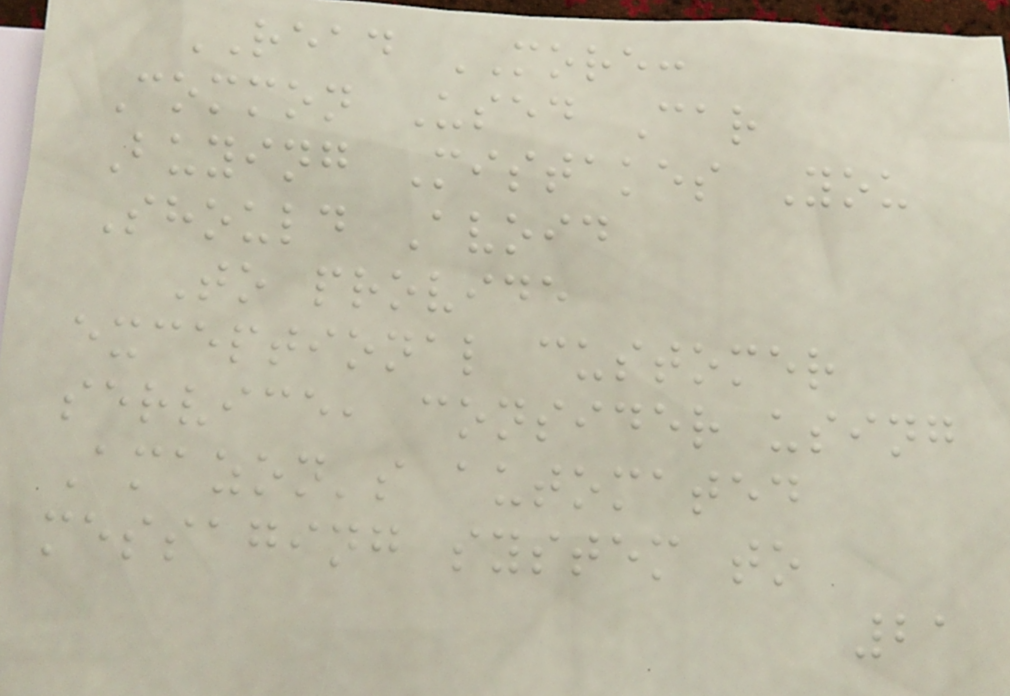READ MORE:
Common Used Car
Buying Mistakes You
Should Avoid
To provide
exceptional customer
service, consider using
Amazon's automated
messaging system to
21
